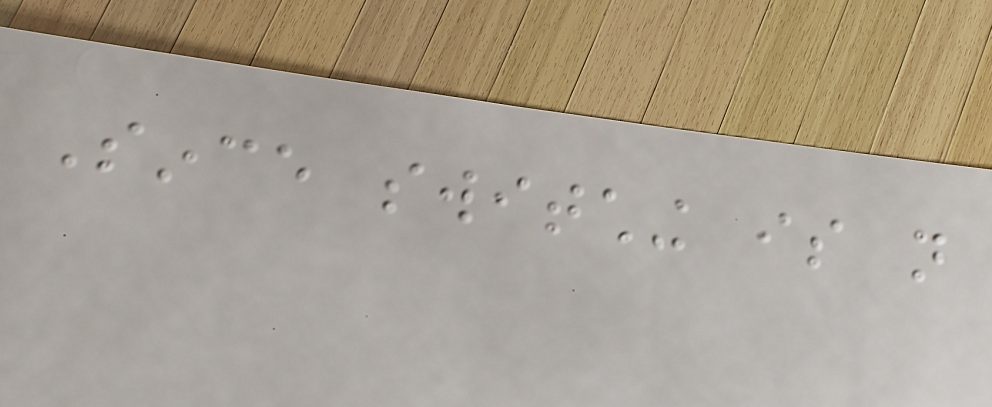Since switching is not
